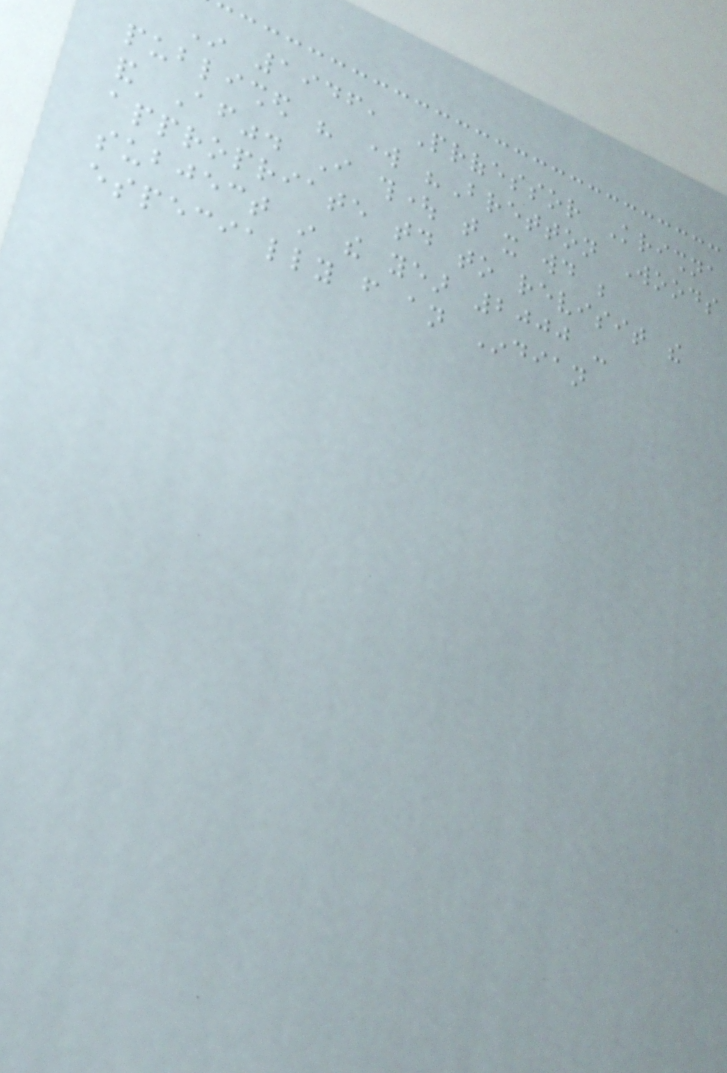In 1946, Professor Krishna
published his work "Bretton Woods
and After". I thought that it would be
appropriate today to revisit the
subject in the year 2000 -
especially from an Indian
